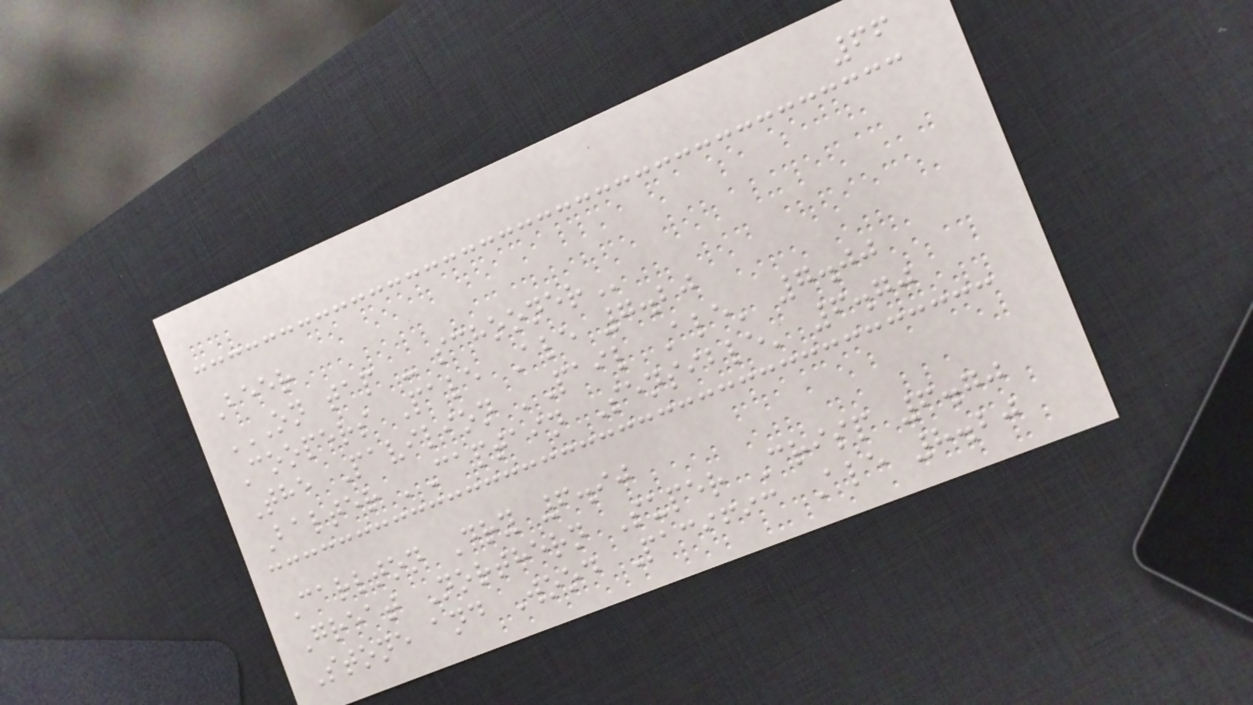66
Beer
ON TAP - SCHOONER
Coopers Pale Ale 7.20
The Pavilion 'Pail Ale' 7.00
Balter 'Captain Sensible' 6.70
Carlton Dry 6.90
Great Northern Super Crisp 6.70
Stone and Wood Pacific Ale 8.20
